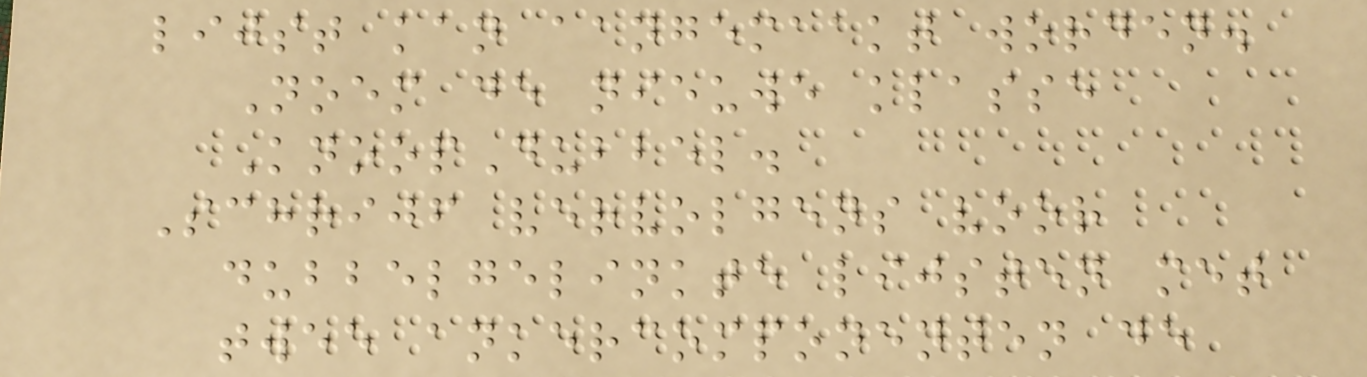lijst kan aangemaakt worden.
Noem de nieuwe klasse
KnoopDubbel.
Schrijf vervolgens voor
dubbelgelinkte lijsten met
twee ankercomponenten de
